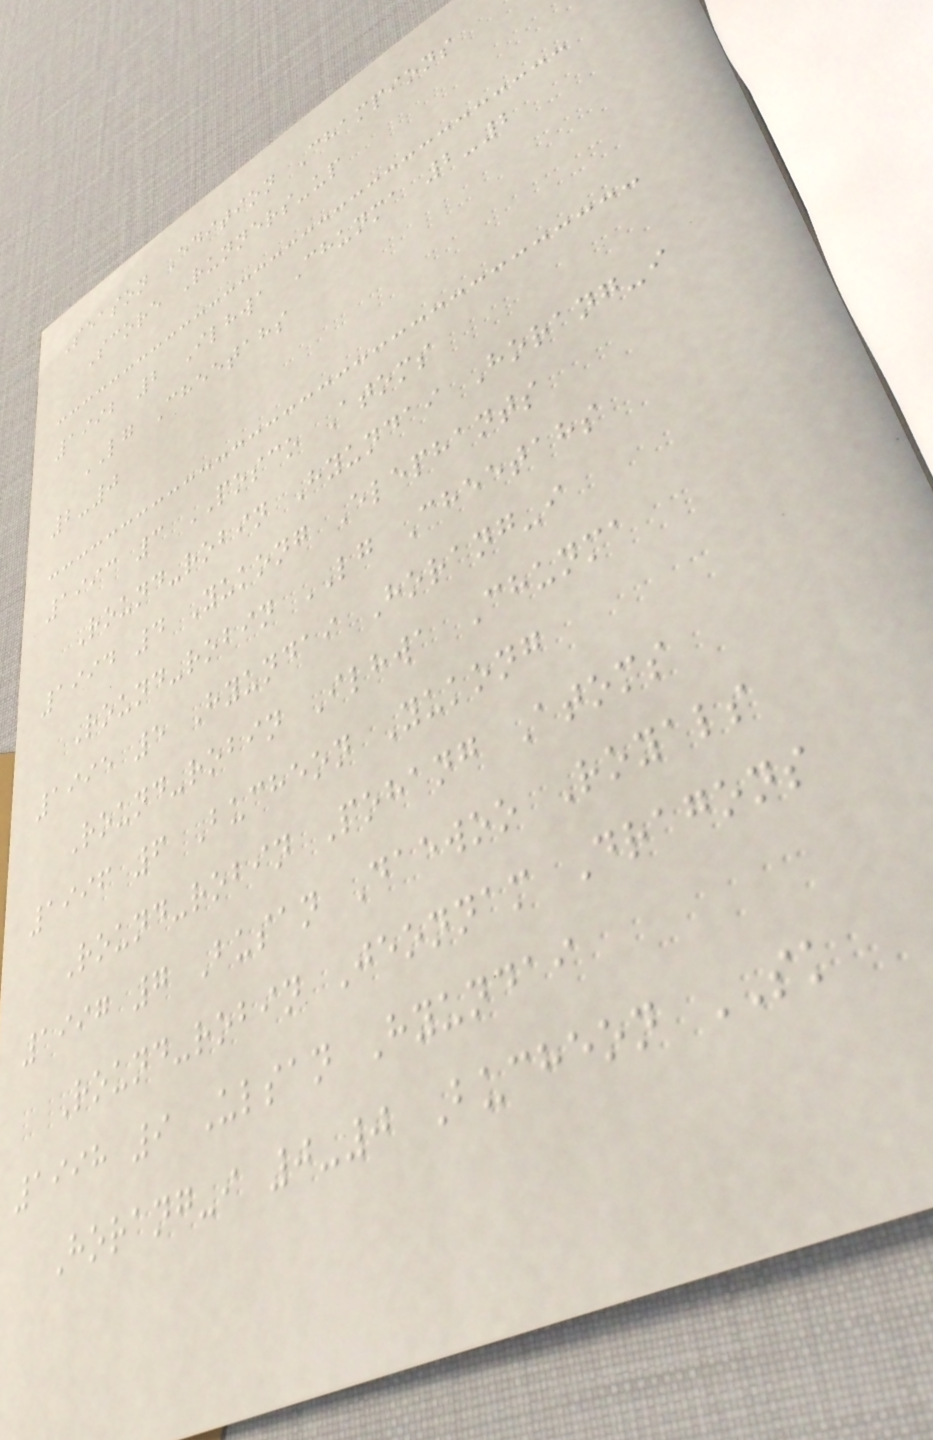Season Edition Champions
Score Runners-up
1992 2 Ilhwa Chunma 2-2
LG Cheetahs
2-0
1993 3 POSCO Atoms
Round-robin Hyundai Horang-i
1994 4 Yukong Elephants
Round-robin LG Cheetahs
1995 5 Hyundai Horang-i
Round-robin Ilhwa Chunma
1996 6 Bucheon Yukong
Round-robin Pohang Atoms
1997 7 Busan Daewoo Royals
Round-robin Jeonnam Dragons
1998 9 Ulsan Hyundai
Horang-i 0-0 Bucheon SK
